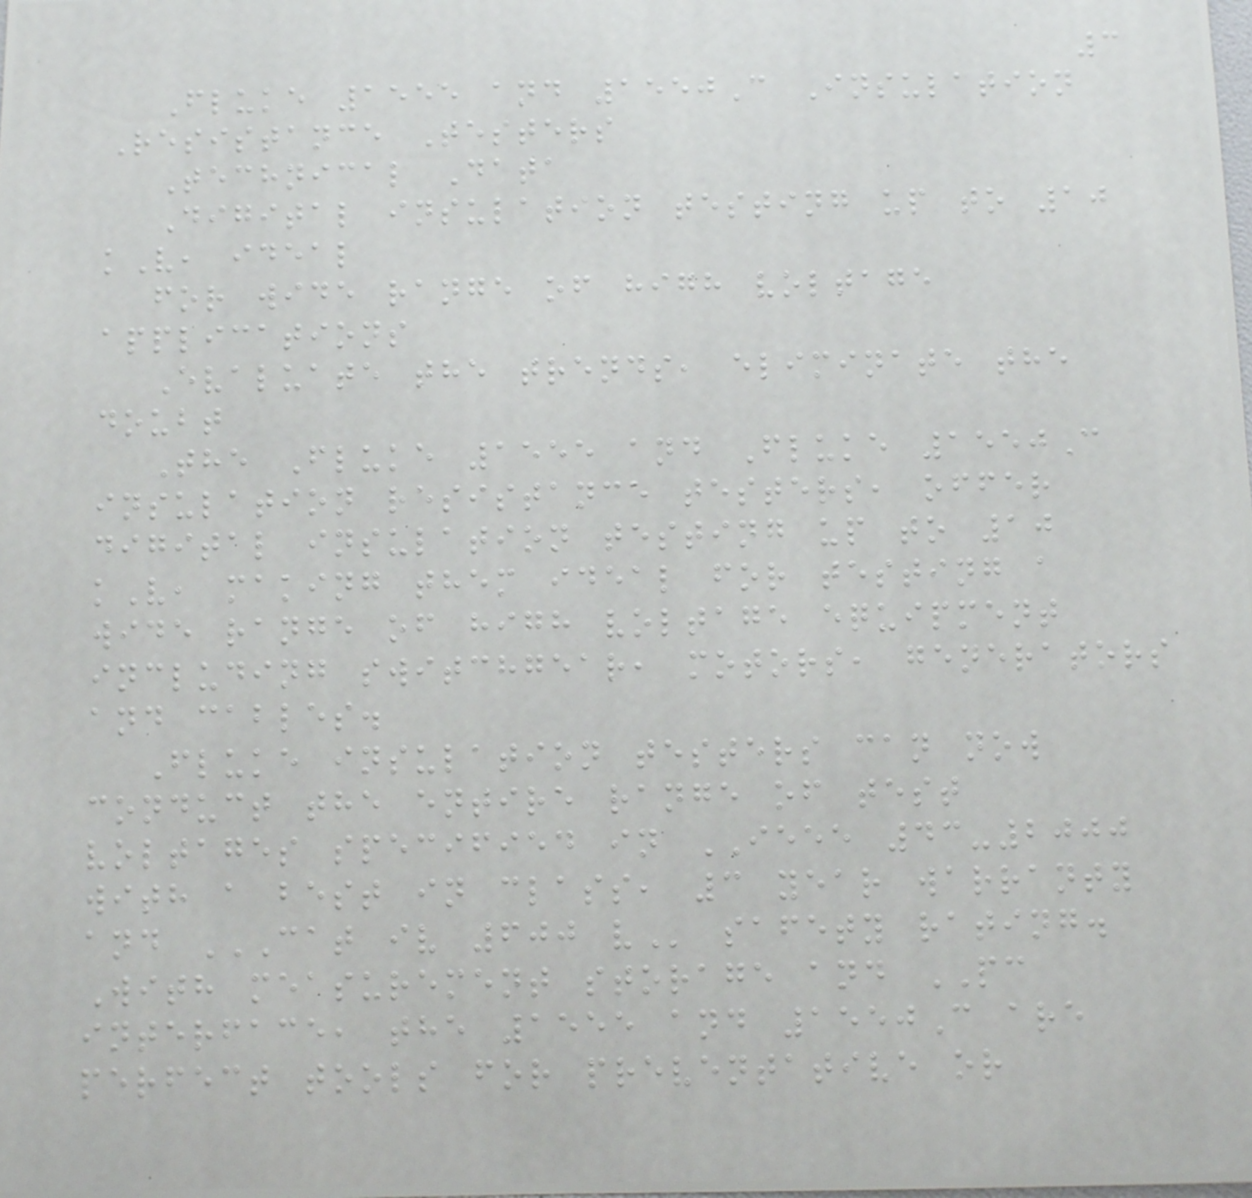3
Fluke 1555 and 1550C Insulation
Resistance Testers
Technical Data
Digital insulation testing up to 10
kV, ideal
for wide range of high voltage
applications
Evaluate the trends, eliminate the
doubt
The Fluke 1555 and Fluke 1550C
insulation resistance testers, offer
digital insulation testing up to 10
kV, making them ideal for testing a
wide range of high voltage equipment
including switchgear, motors, generators
and cables.
Fluke insulation testers can now
conduct the entire range of test
voltages specified in IEEE 43-2000
with a best in class, 3 year warranty
and CAT IV 600 V safety rating.
With measurement storage and PC
interface, the 1555 and 1550C are
perfect tools for preventative or
